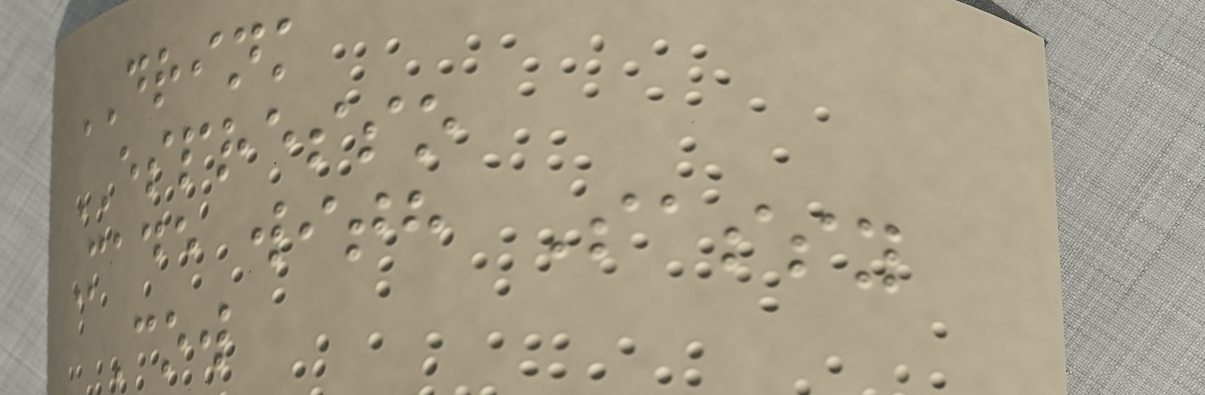DRINK
ESPRESSO
Made with Sassy
Cow
